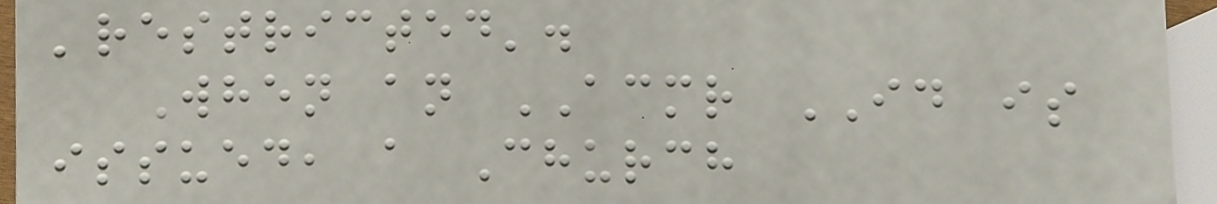'restricted'.
When an ACMR ID is
issued, a Church
